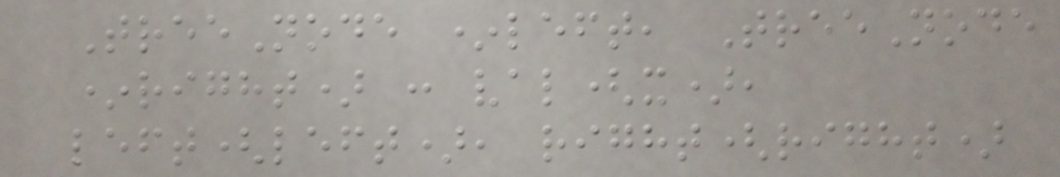TreeNode *left, TreeNode
*right) : val(x),
left(left), right(right)
